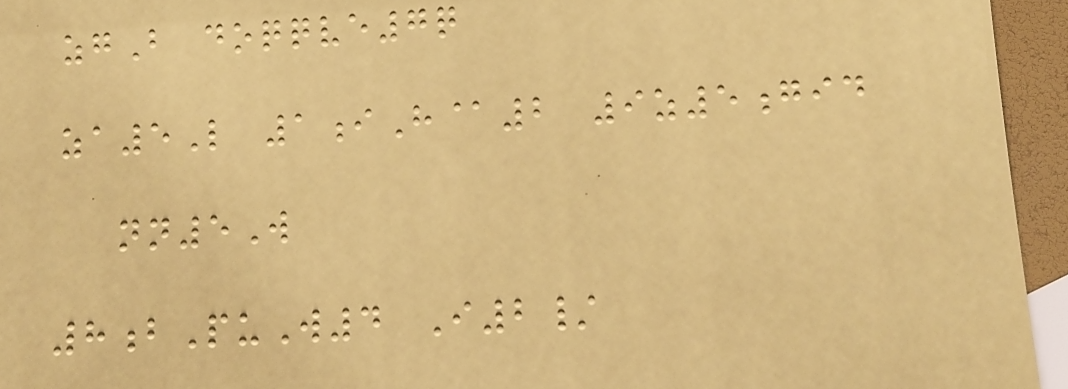zgB doqqve7q
za5L 1iH@2 9z5gid
nn5W
8bPuW4 I2/
